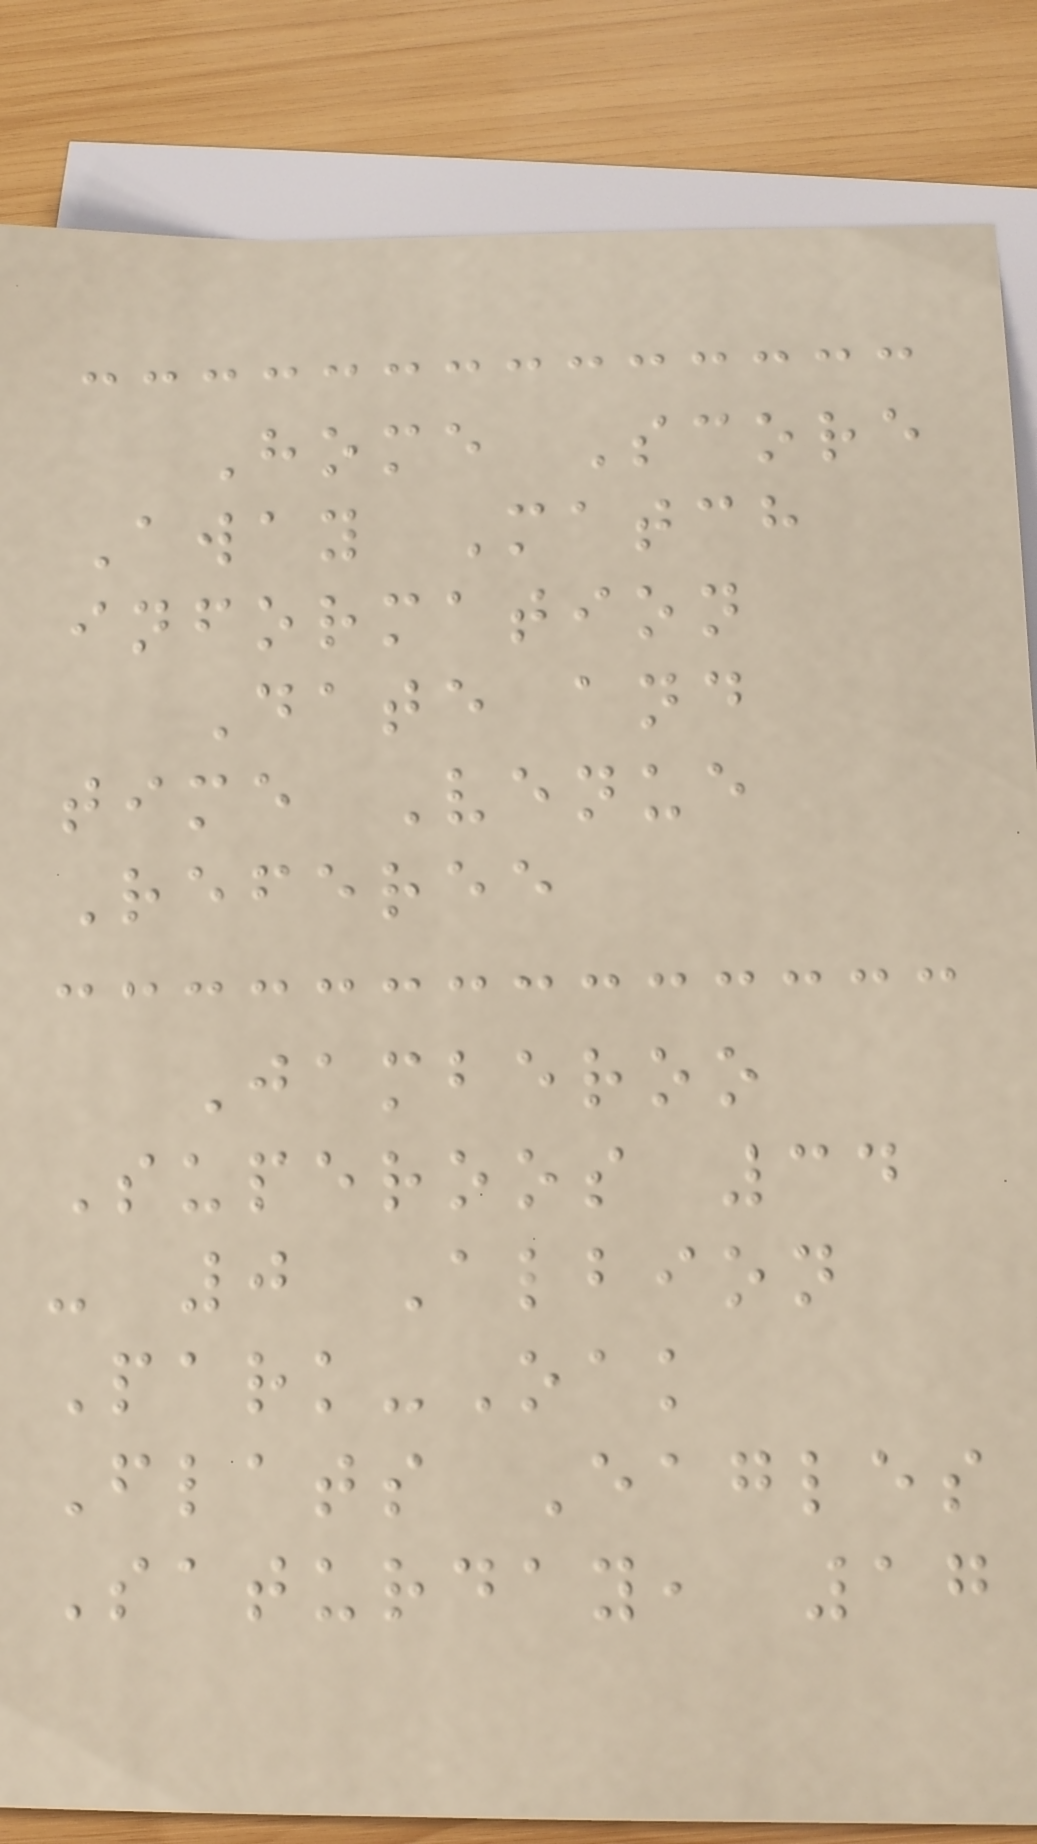Home Score
Away Match
information
Date and
time Venue
Referee
Jamberoo
Superoos 34
- 0 Albion
Park-Oak
Flats Eagles
Saturday, 17
